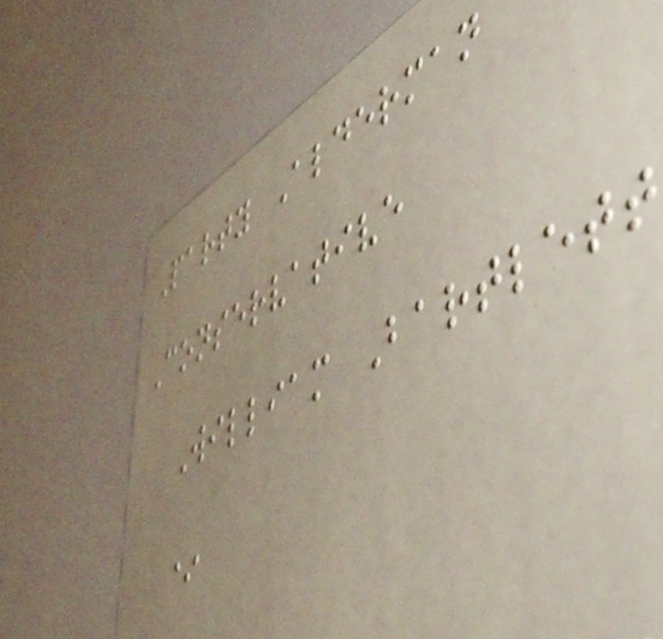Party Alderman
Conservative
William Bartlett
*
